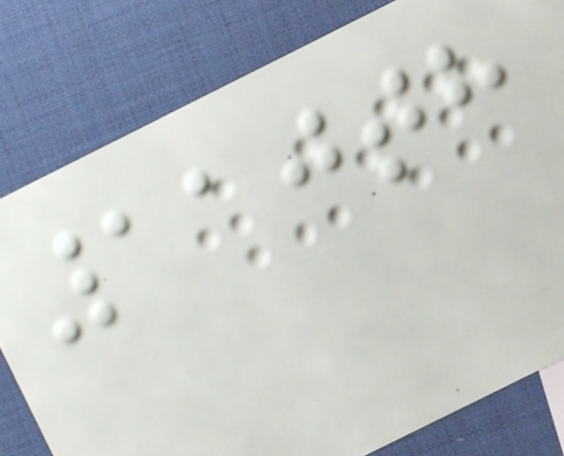110th
